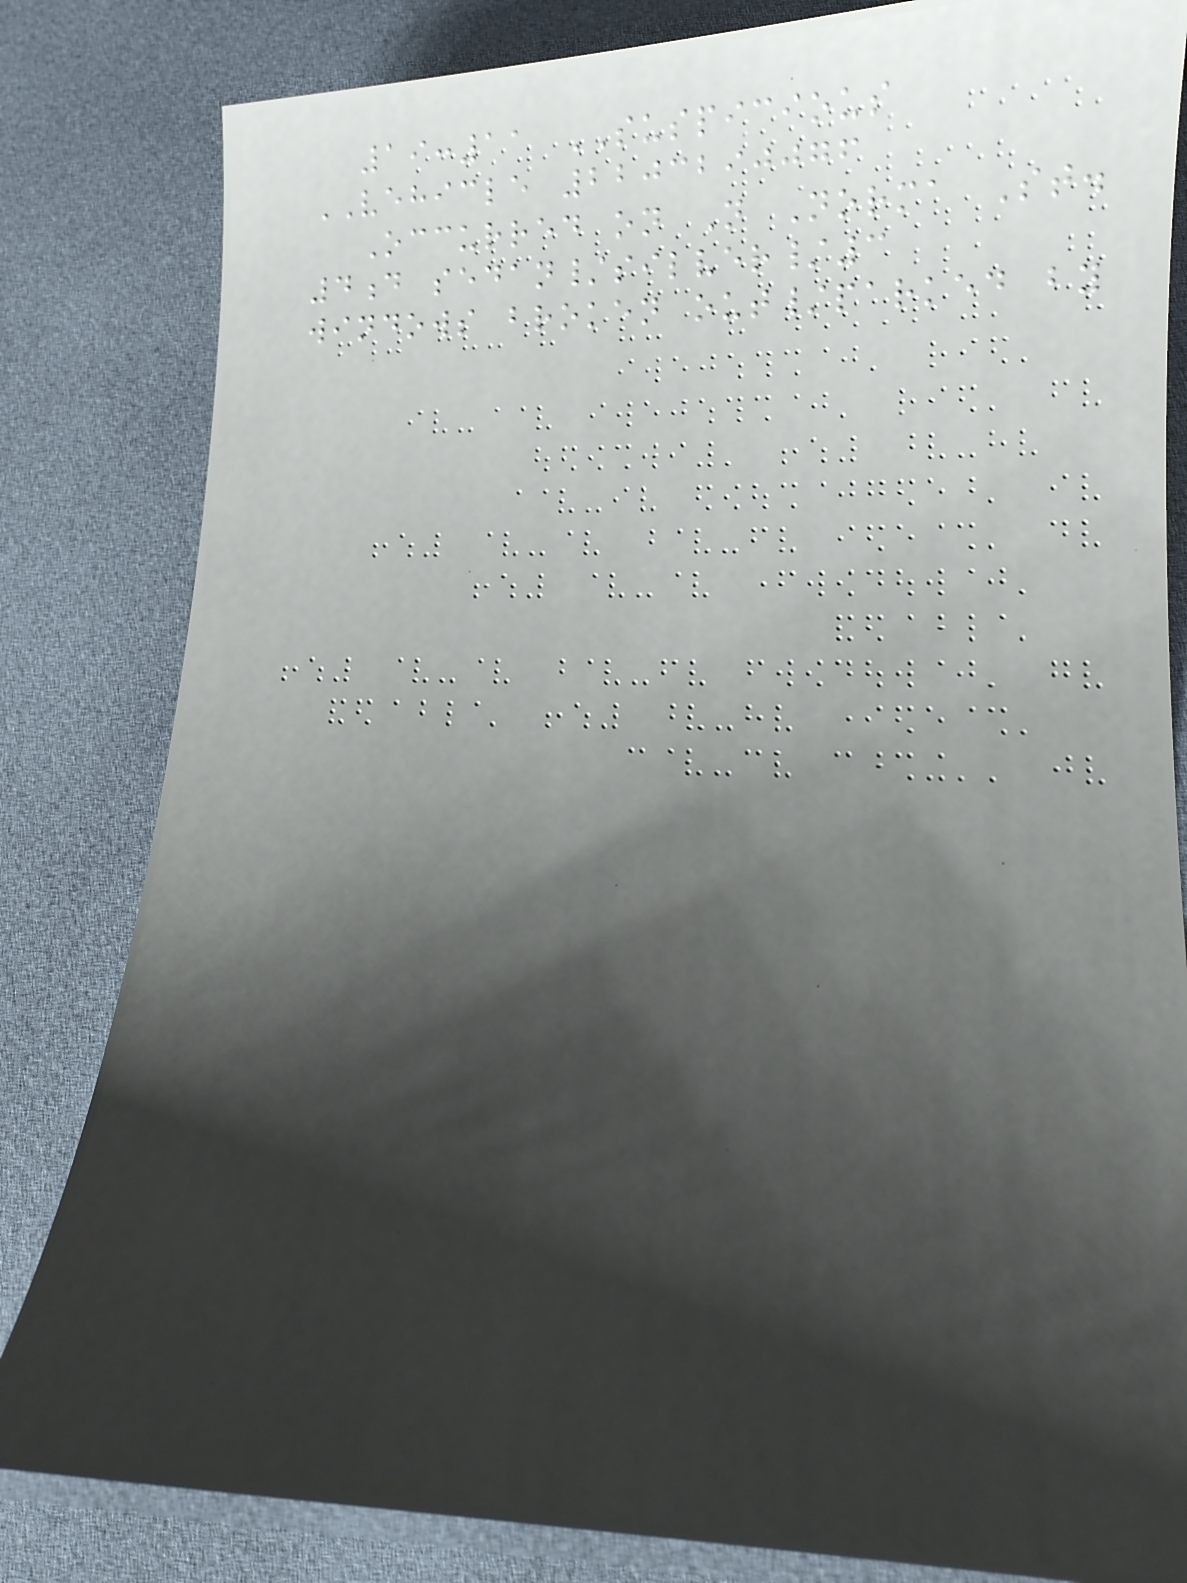19:11 SUSPICIOUS
VEHICLE 2203290076
Occurred on N Norma St.
4d sedan/silver/3
windows broken out/parked by
